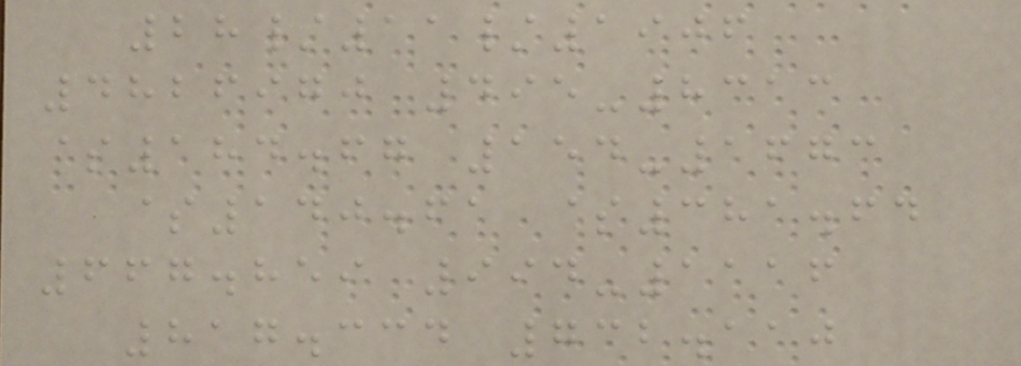28/11/1906
4826970 495-8313
$184.67 154-1673
$140.61 $381.64
667.859 994-1116
817.334 732.110
